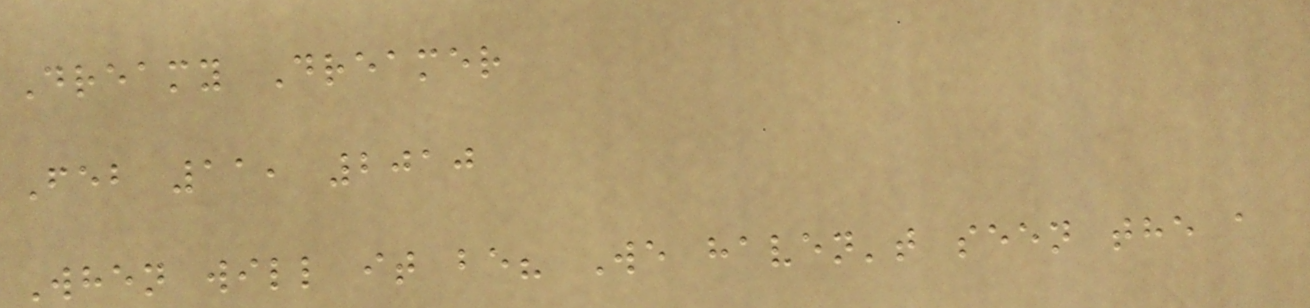Dreamy Dreamer
Feb 11, 2010
When will it be? We haven't seen the a
